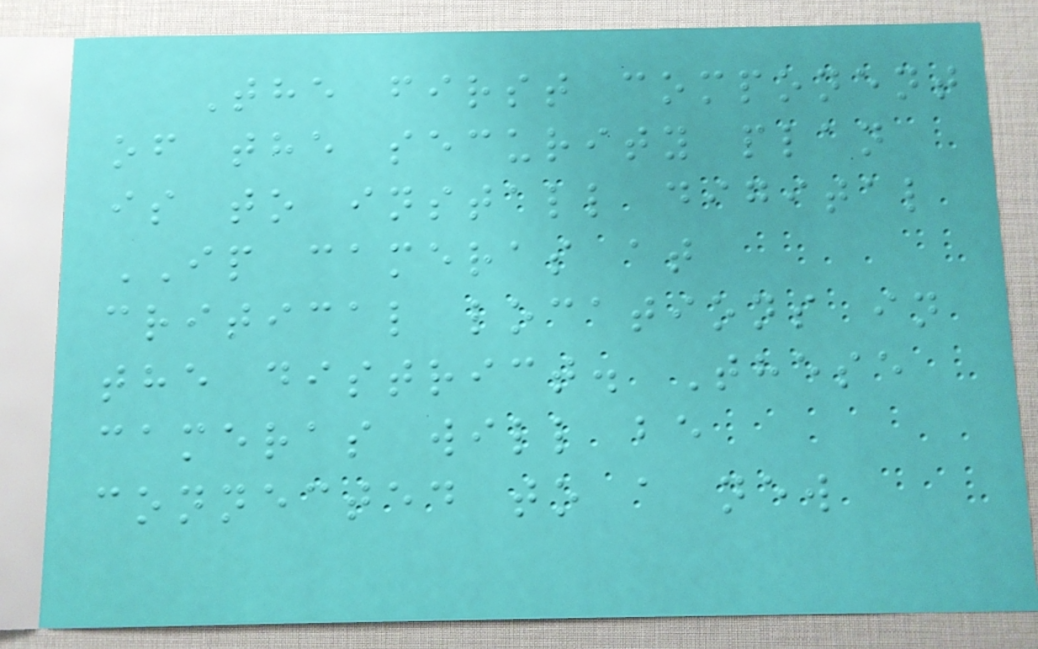The first component
of the security plan
is to install digital
IP cameras at
critical locations in
the district. These
cameras will be
connected to a new
